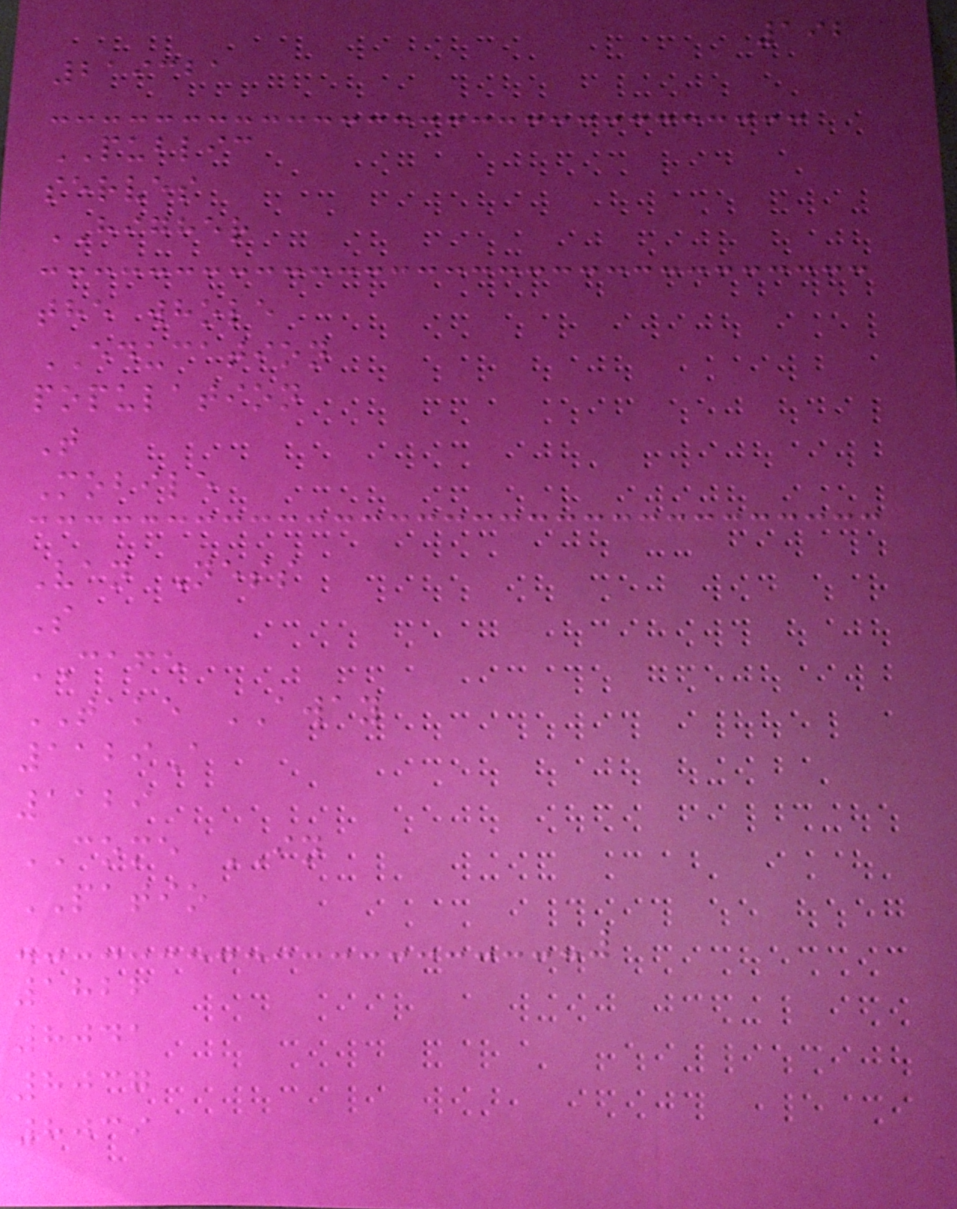192
219321
PUBLIC
serves
HIGHER
the whole
EDUCATION
population
T
Mobile
Van Ness
S
CAFE
TAKE AWAY
1129A
1129
COME IN
PATIO
1826
8041
8037
8039
